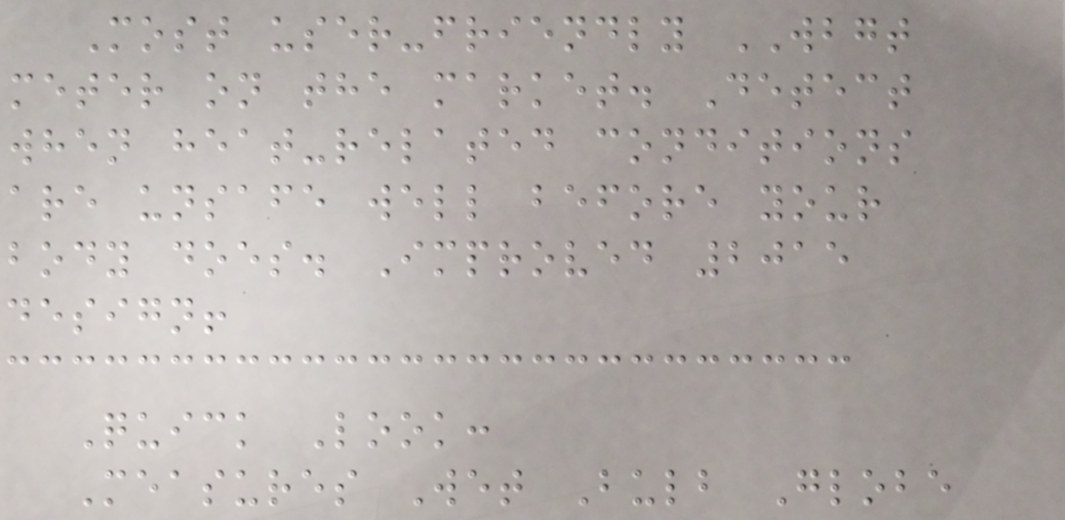Most user-friendly WBGT
meter on the market. Detect
when heat-related conditions
are unsafe well before your
body does. Improved 2015
design!
Quick Look:
Measures Wet Bulb Globe
